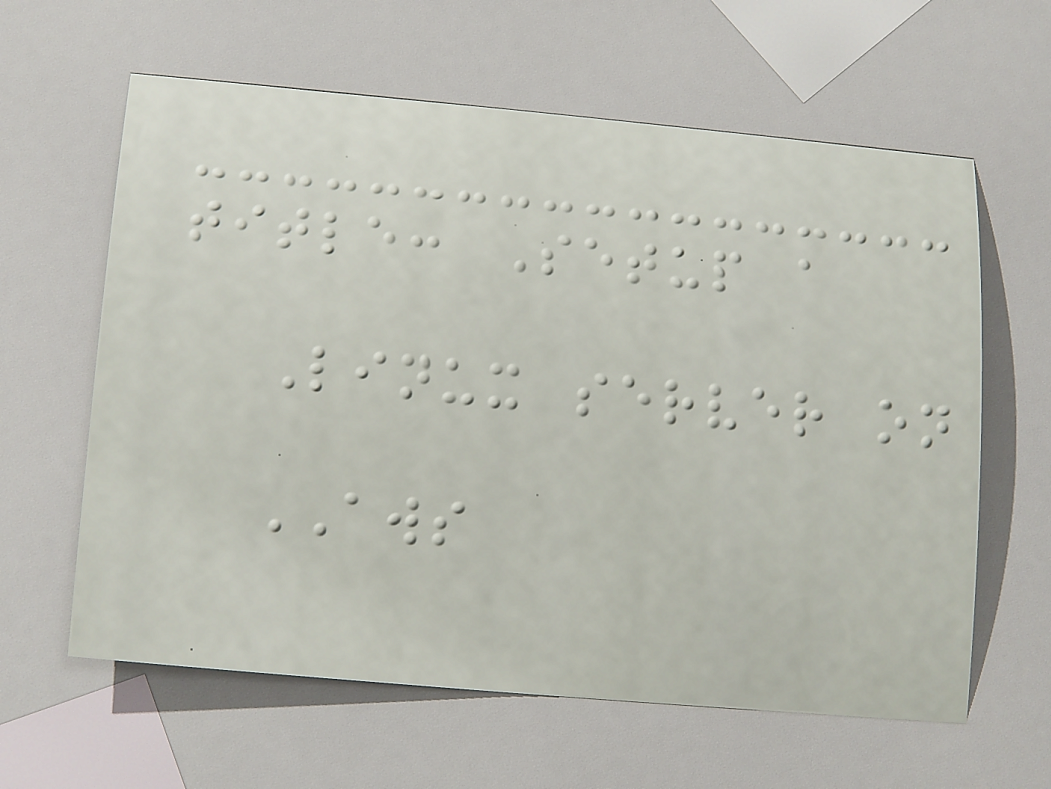title: Setup a
Linux server on
AWS
